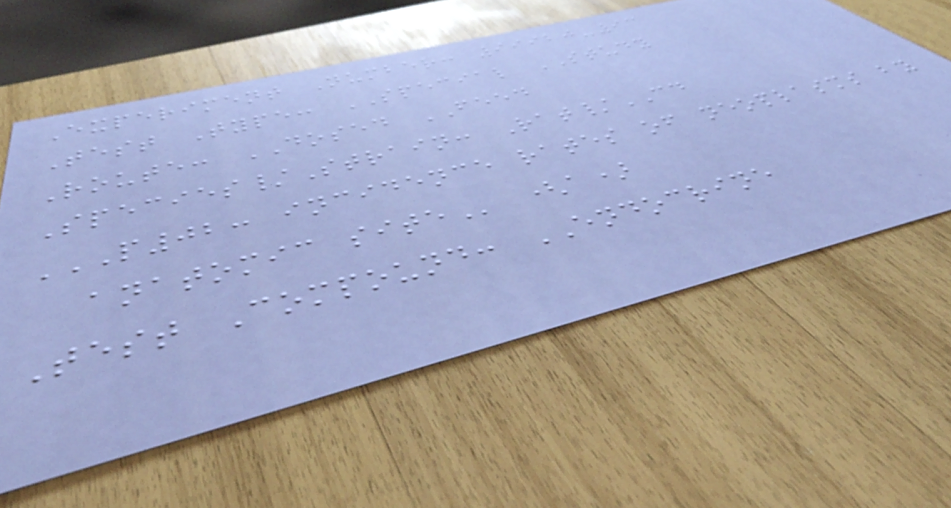Experiment Number: 99920-93
Test Type: SPECIAL STUDY
Route: DOSED FEED
Species/Strain: Rat/CD
P02: INCIDENCE RATES OF NEOPLASMS BY
ANATOMIC SITE (a)
Test Compound: ENDOCRINE
